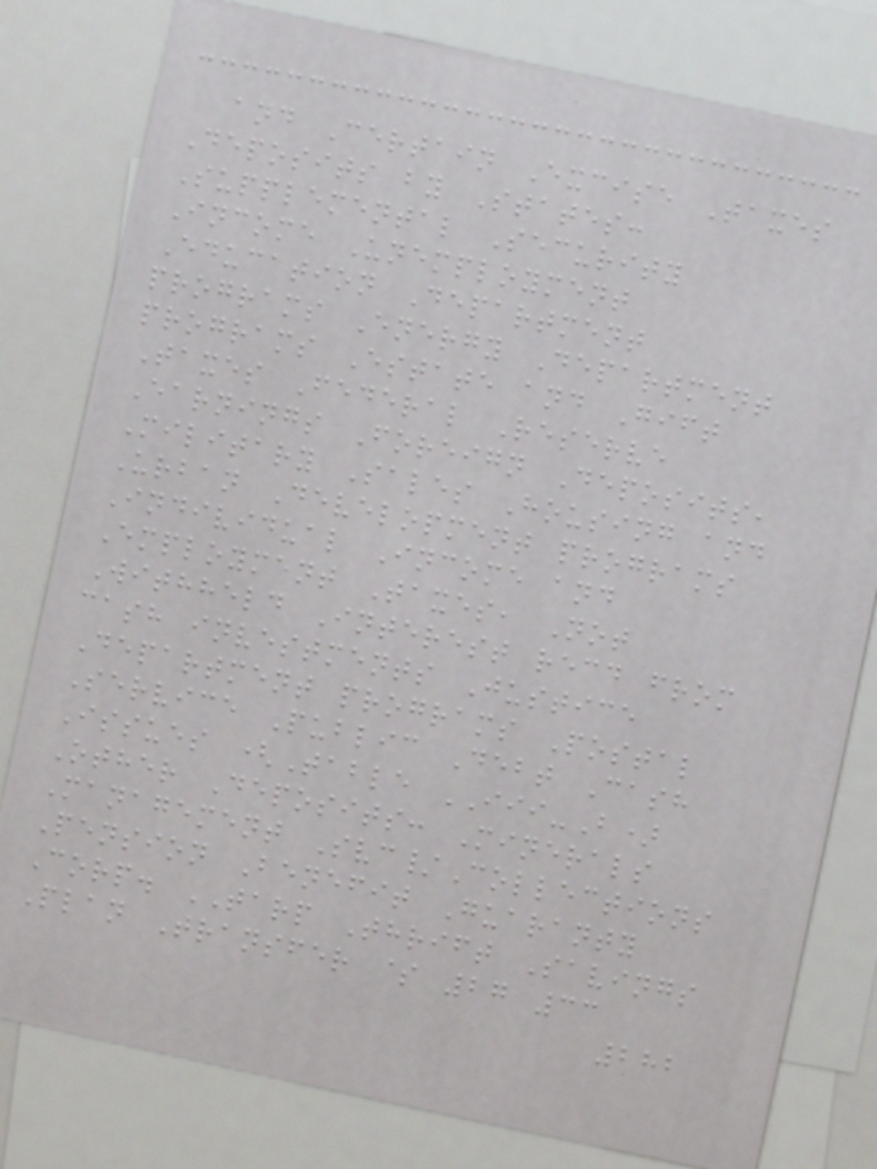and Certain Excise Taxes
Deposits by States:
Supplemental Security
Income Unemployment
Education Department
programs Energy Department
programs Estate and Gift
Taxes Federal Reserve
Earnings Foreign Deposits,
Military Sales Housing and
Urban Development programs
Individual Income and
Employment Taxes, Not
Withheld Interest recd from
cash investments Justice
Department programs Postal
Service Public Debt Cash
Issues (Table III-B)
Other Deposits: Minerals
Management Svc/Collections
Pension Benefit Guaranty
Corp. TARP Thrift Savings
Plan Transfer $ 27 33
282
